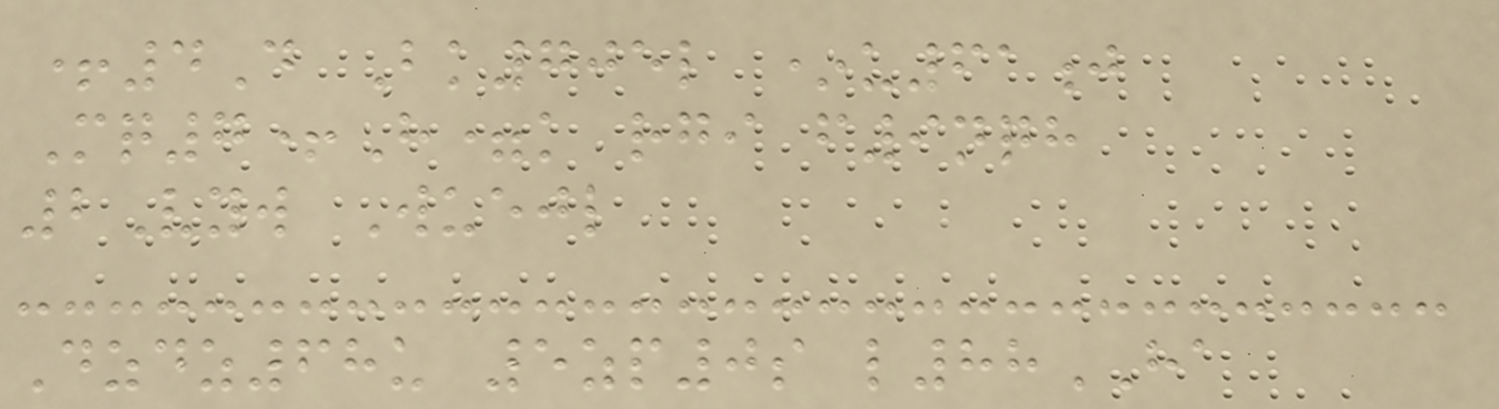+4D Bk705l *u61j
Mq7+H=k rgi f9nqh
2Vyw Wuejl
Dzdz68u 5zp0s l88HA
